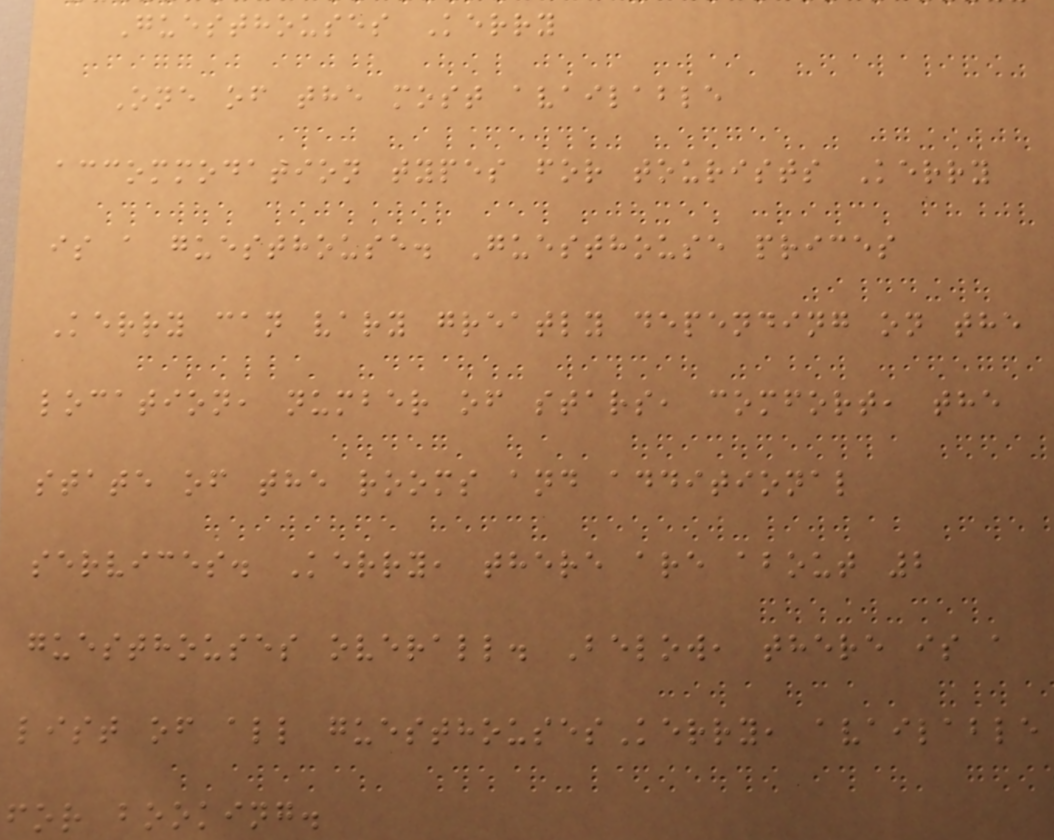Guesthouses Kerry
One of the most available
accommodation types for tourists Kerry
is a guesthouse. Guesthouse prices
Kerry can vary greatly depending on the
location, number of stars, comfort, the
state of the rooms and additional
services. Kerry, there are about 2
guesthouses overall. Below, there is a
list of all guesthousesKerry, available
for booking.
